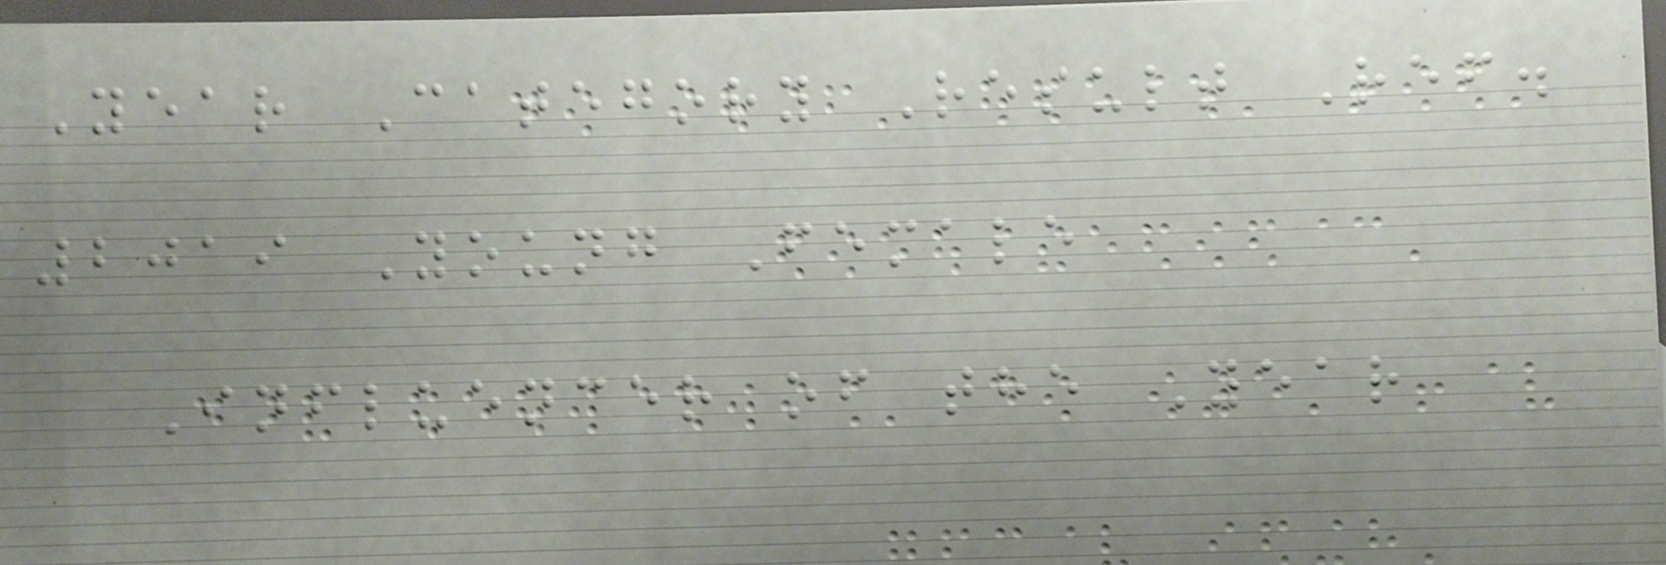Year Category Result Ref.
2019 Young Female
Influencer of the Year
